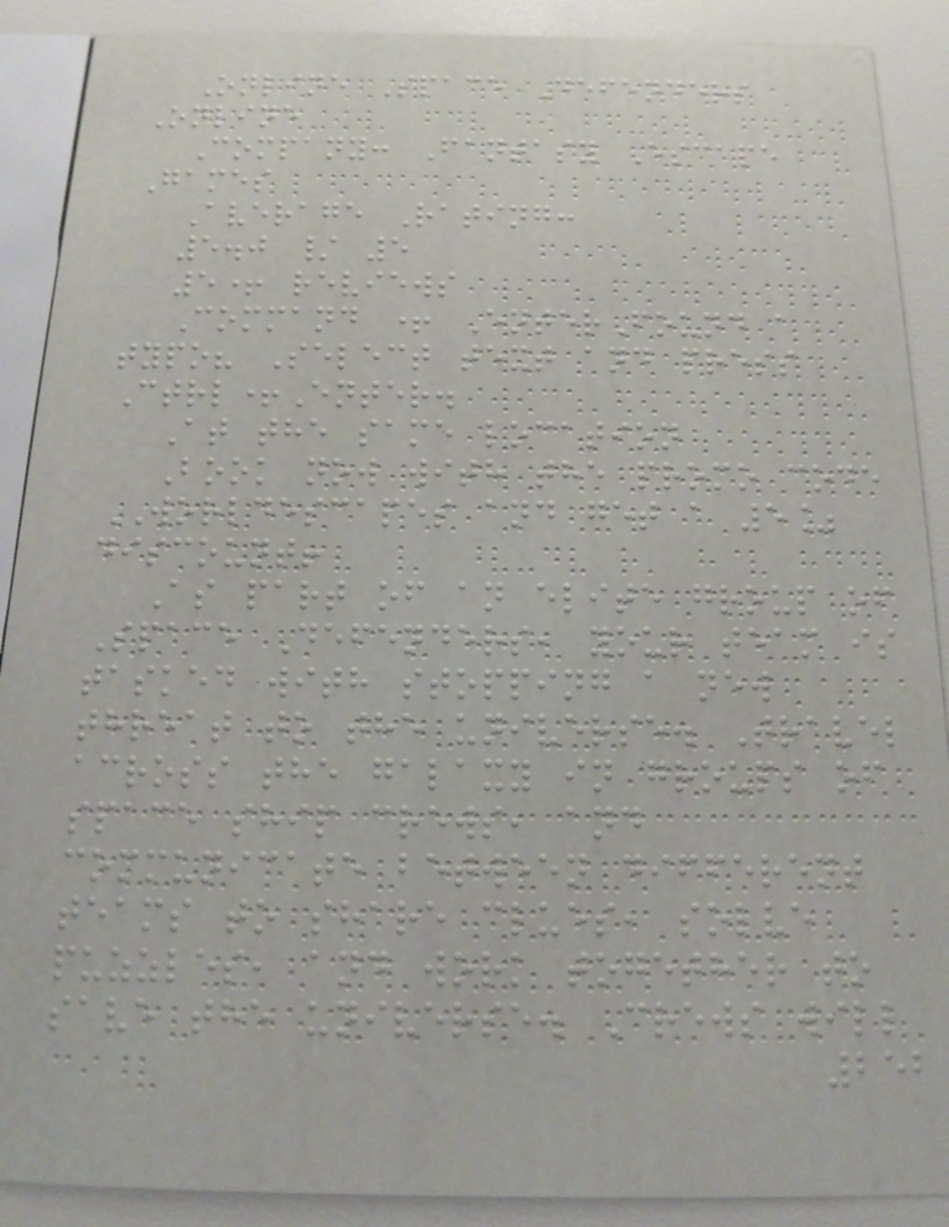Online Space Defenders
Online
Company: Fantasy Escape
Games
Average Rating:
5.0 / 5
5+ reviews
Command + EnterFound a
typo? Select text and press
Ctrl+Enter.
At the same location
Book now with the promo code
WORLDESCAPES and get a 5%
discount!
As part of an elite group of
Space Defenders, your team is
tasked with stopping a new
threat to the universe. Travel
across the galaxy in groups of
space ship crews, and
communicate between different
teams to share clues, solve
puzzles, and work together to
save the universe. Crews will
252
